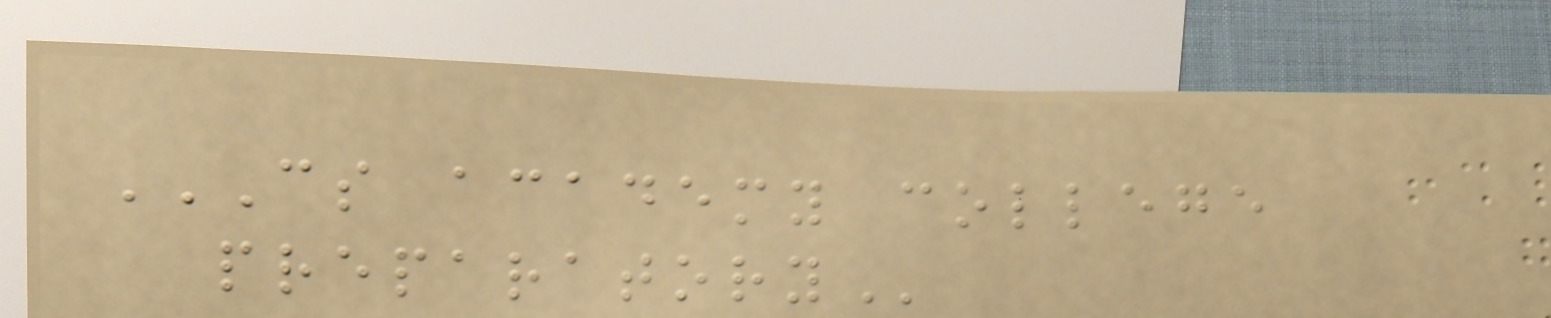CS ACADEMY COLLEGE
PREPARATORY
